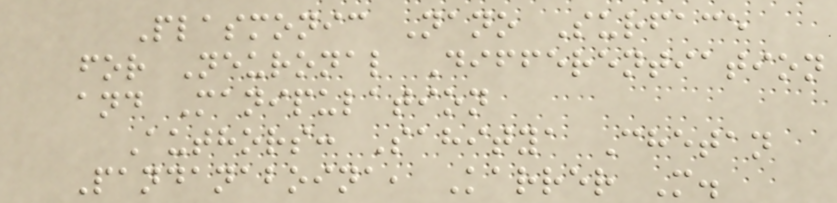Plasmonic Nano Surface
for Neuronal Differentiation
and Manipulation
Authors: Sahitya Chetan
Pandanaboina, Karrer M.
